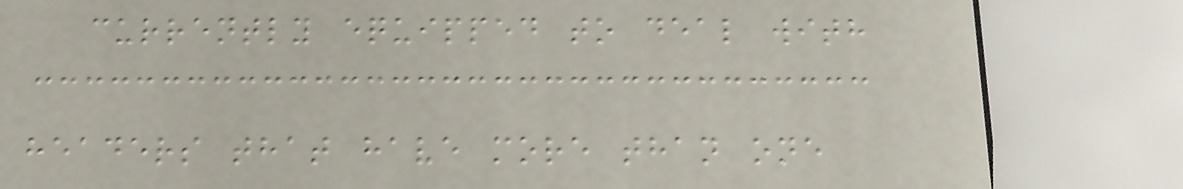currently equipped to deal with
headers that have more than one
